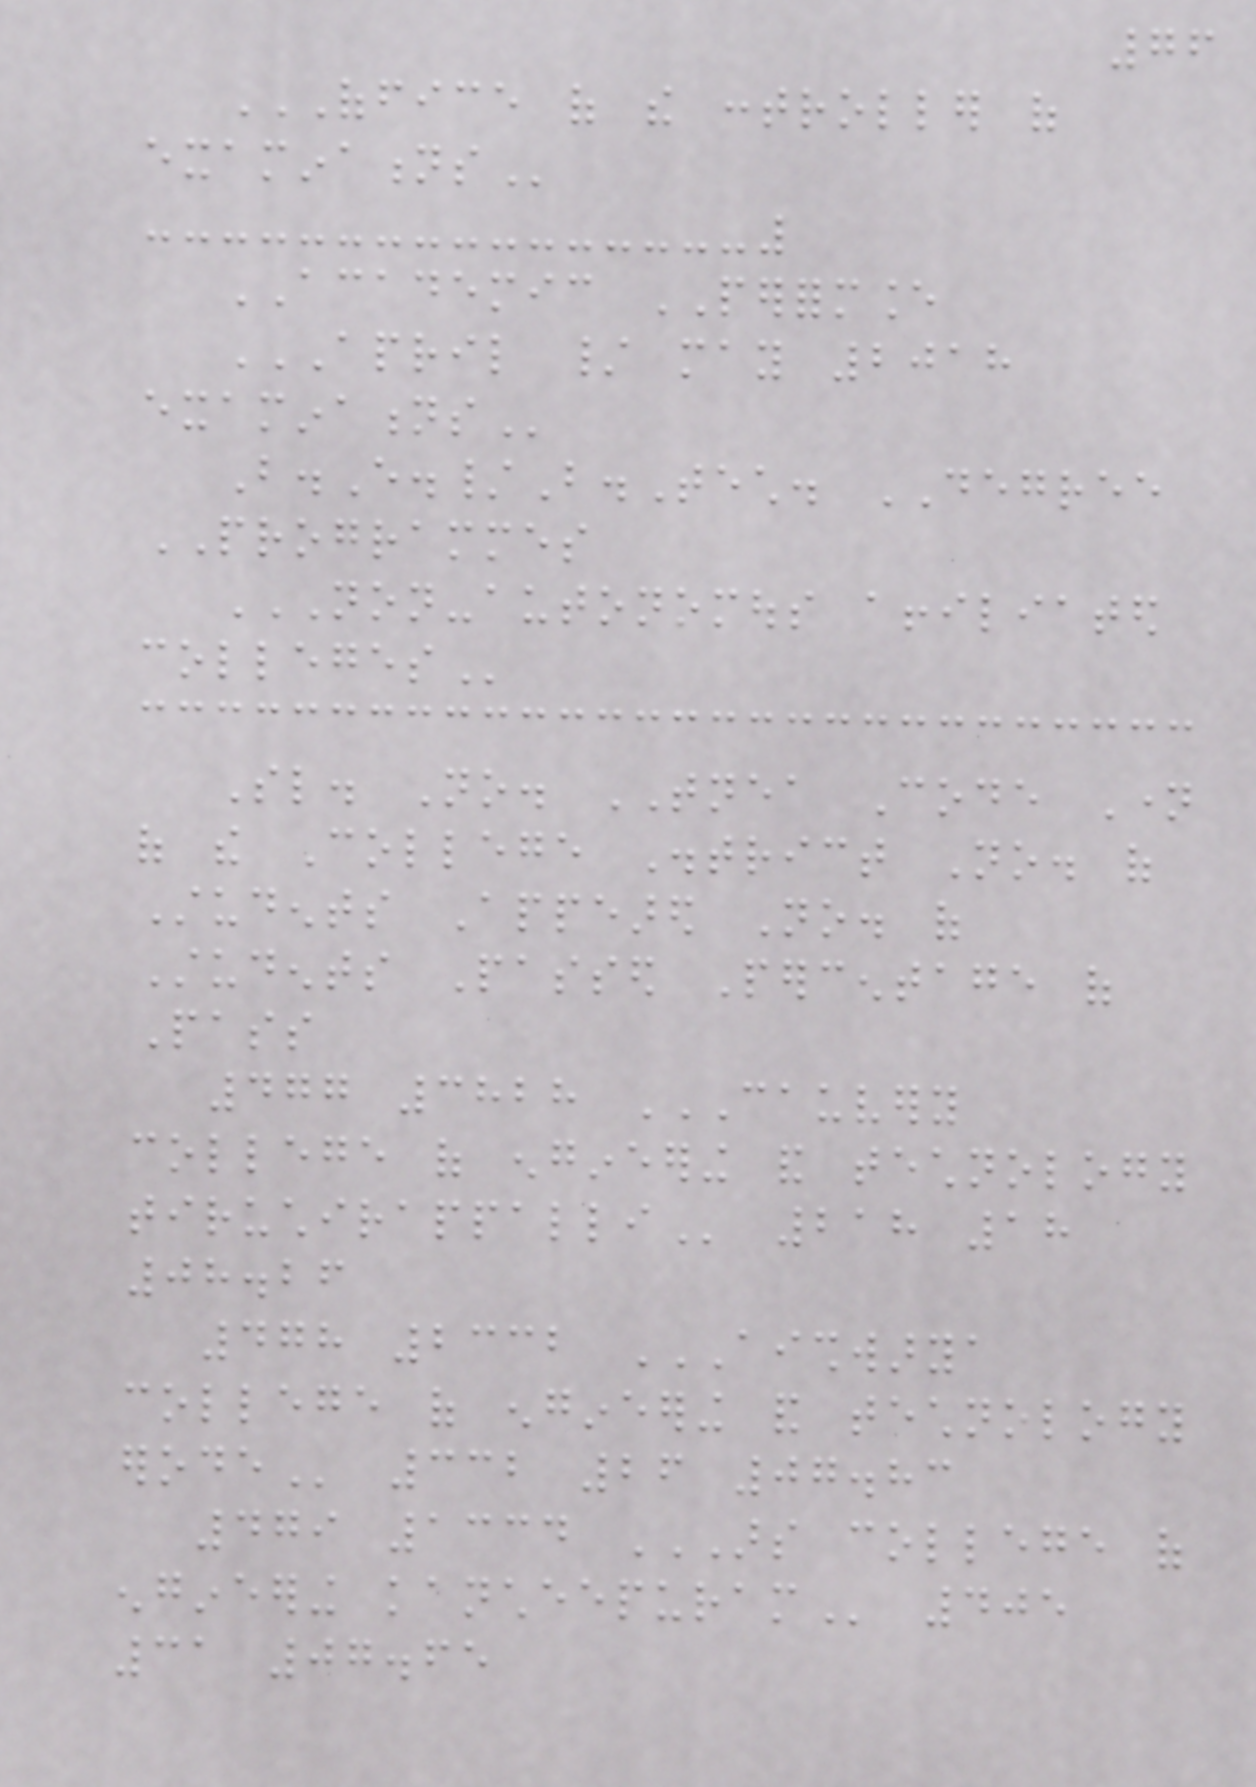76
OFFICE OF THE CONTROLLER OF
EXAMINATIONS
ACADEMIC PERFORMANCE
APRIL / MAY 2018
EXAMINATIONS
B.E./B.Tech. DEGREE
PROGRAMMES
NON-AUTONOMOUS AFFILIATED
COLLEGES
Sl. No. TNEA Code Name
of the College District No. of
Students Appeared No. of
Students Passed Percentage of
Pass
477 3828 CAUVERY
COLLEGE OF ENGINEERING AND TECHNOLOGY
TIRUCHIRAPPALLI 218 18
08.26
478 2332 AISHWARYA
COLLEGE OF ENGINEERING AND TECHNOLOGY
ERODE 332 26 07.83
479 1334 ARS COLLEGE OF
ENGINEERING KANCHEEPURAM 405
31 07.65
